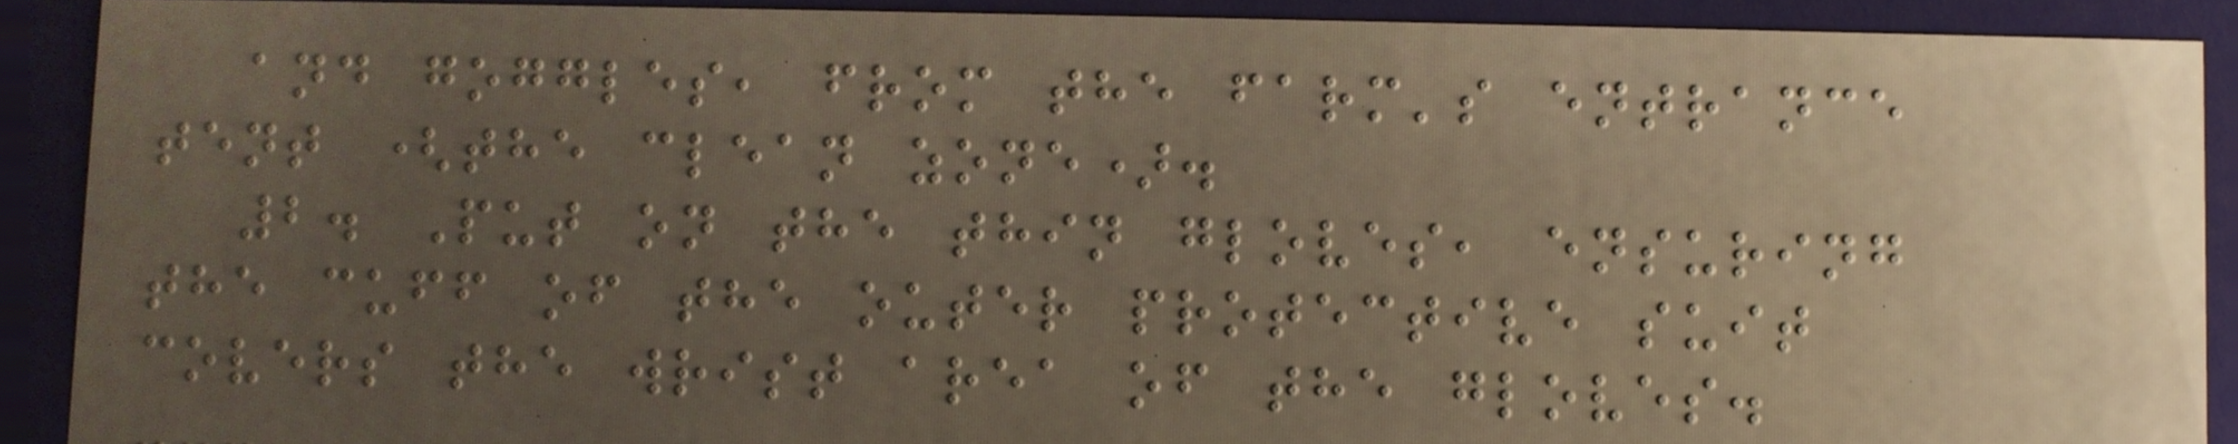and goggles, from the farm's entrance
tent (the clean zone).
2. Put on the thin gloves, ensuring
the cuff of the outer protective suit
covers the wrist area of the gloves.
